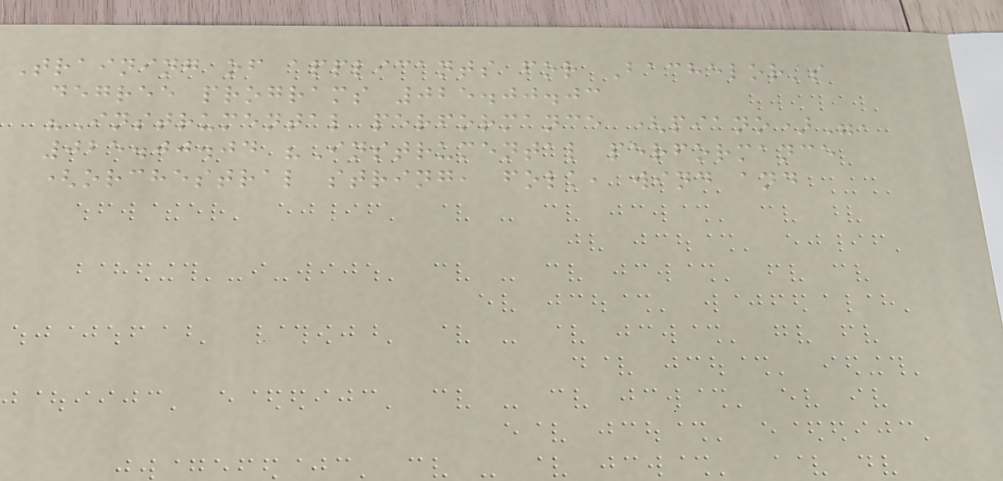Training of applicants for Bachelor's
degree programs 025.00.03
"Instrumental performance (piano)",
025.00.04 "Instrumental performance
(orchestral string, folk, wind and
